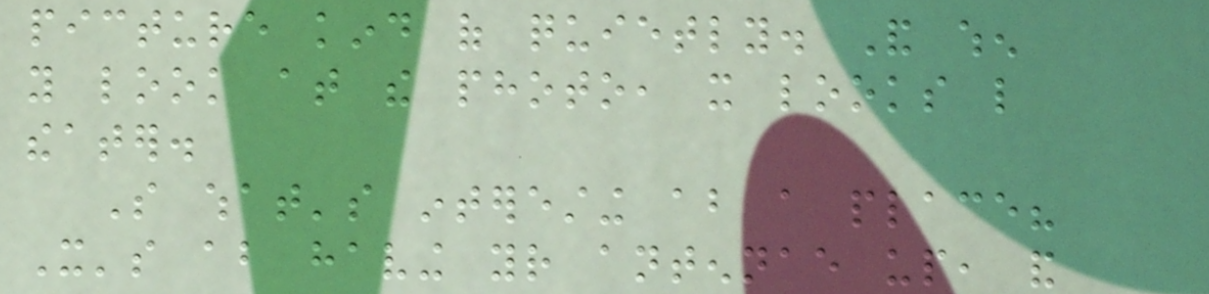picture kind of quietly. And when
you look at the photo, it looks like
theater.
So what's interesting about a place?
It's about having your antennae up, and
